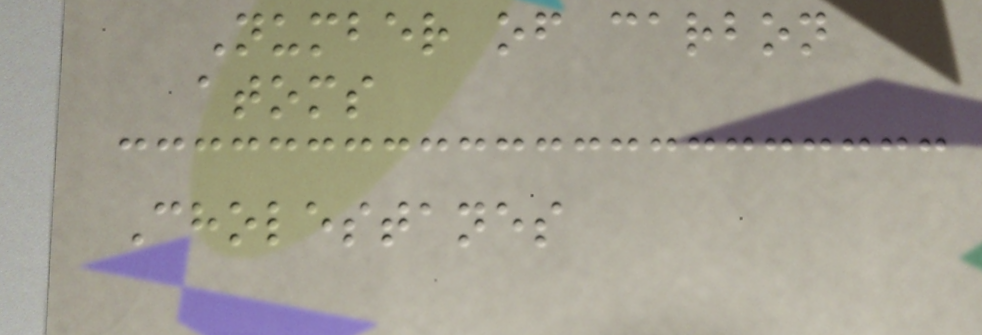Number of carbon
atoms
Cholestanes
